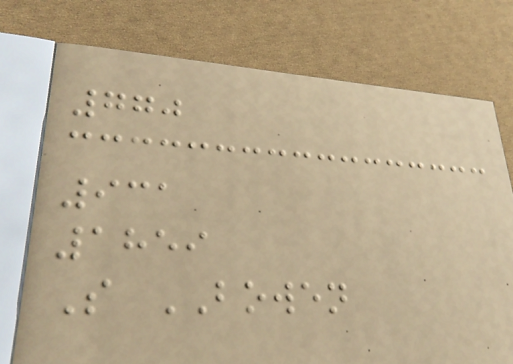770
931
1859
S BOWEN
